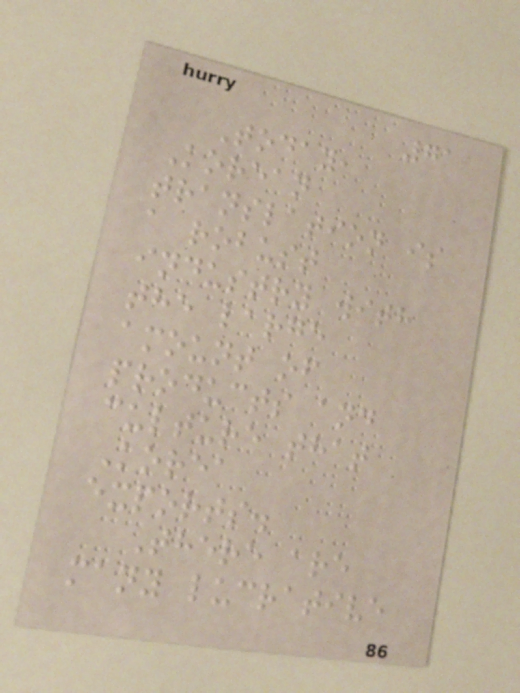71
Today,
Korean
translation is
a robust
industry with
the large
amount of
products and
culture that
Korea
exports.
There are
many lucrative
